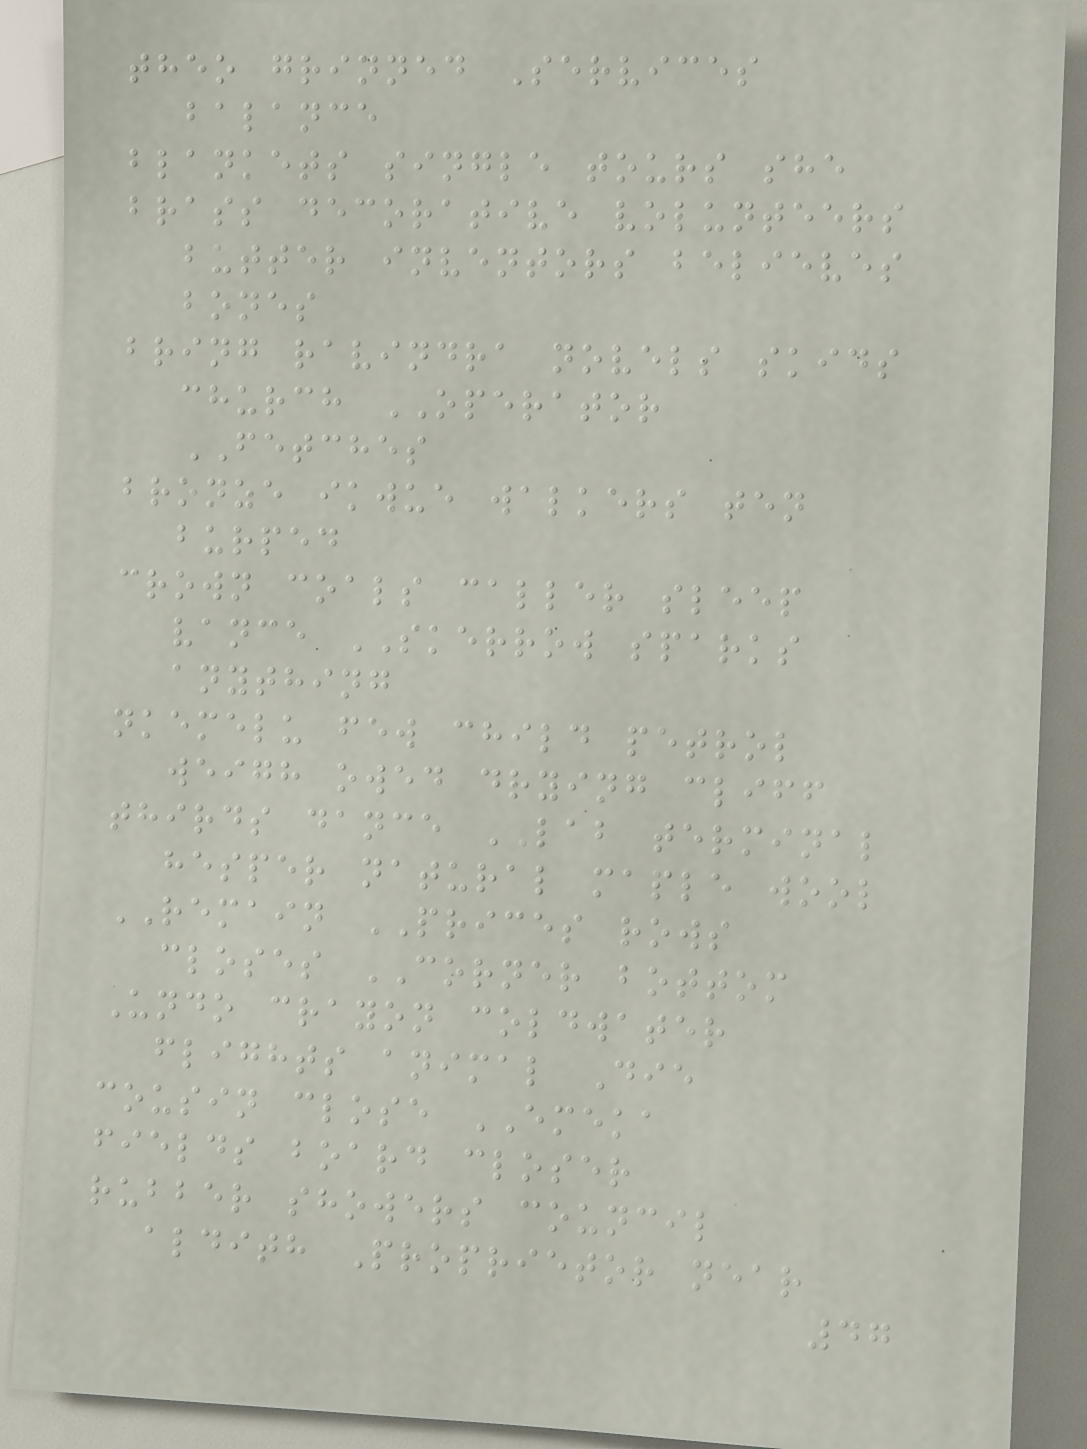theo grinned Services
balance
blankets single tours she
brass decorative volunteers
butter inventors believes
bones
bring ravindra novels skids
church OPERATOR
FETCHES
bronze ikwue walkers ten
burped
crown coals caller sleep
vance SKERROW sparks
anything
nkemelu few child petrol
weigh owed drying cliff
thirds dance LAB terminal
hesper natural maple wool
REMAIN PRICES rows
closes CORNER bottom
Undo crayon coldwater
flights animal Die
cousin close EMEKA
fields board closer
rubber showers council
aldith Proprietor near
47
